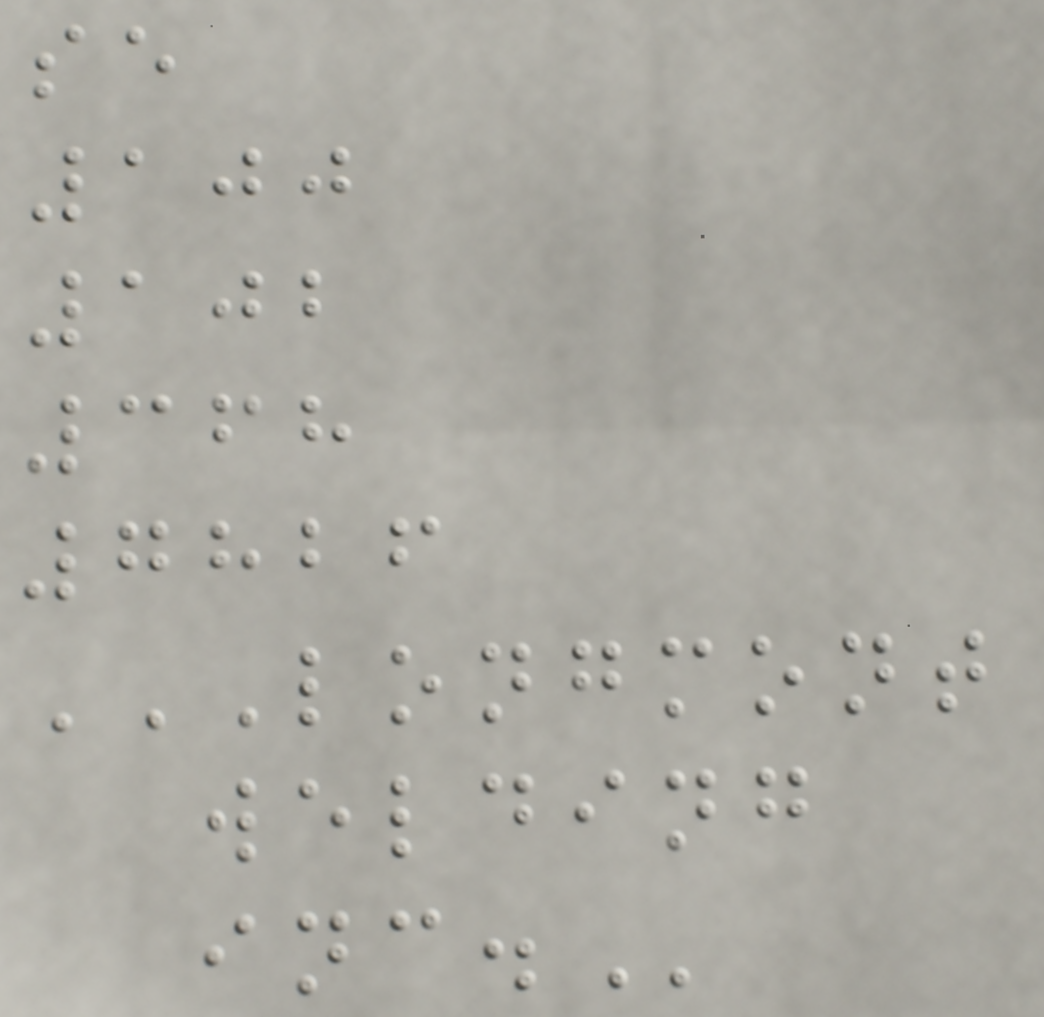se
100
102
368
7826
LONGMONT
WELDING
INC.
